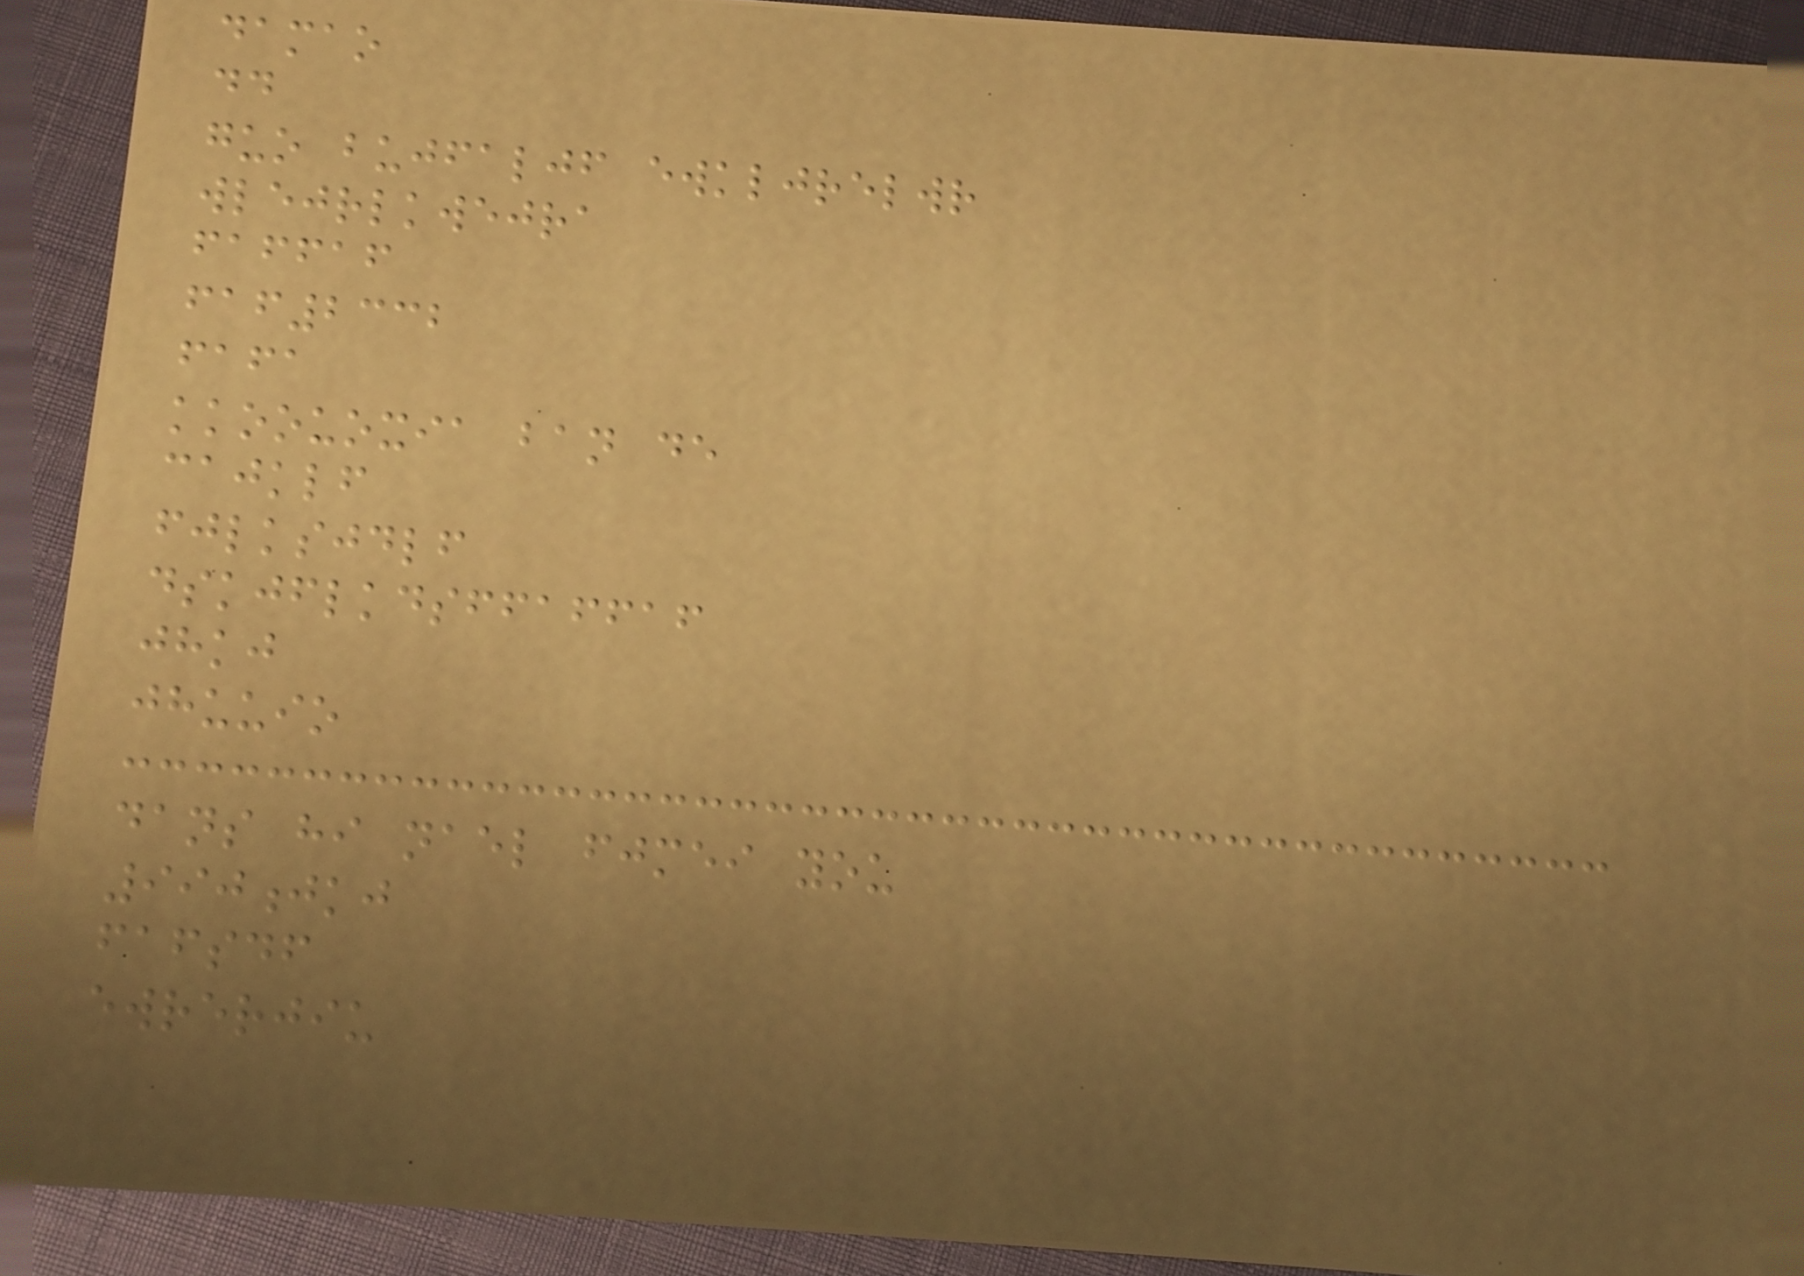damao
dd
guo bujfaljf ewkljrelwr
wlejrlkwejra
faffaf
faf2332
fafa
kkoouoxia ban de
cajklf
fjlksjdlf
dskjflkdsffaffaf
jhkj
jhuuio
dans hi nael fjmei you
990jkj
fafsdf
ewrerjiu
